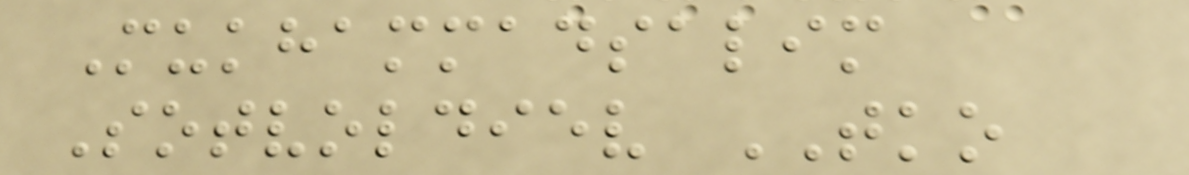Mukhammadsalim
Sotvoldiev TKO
